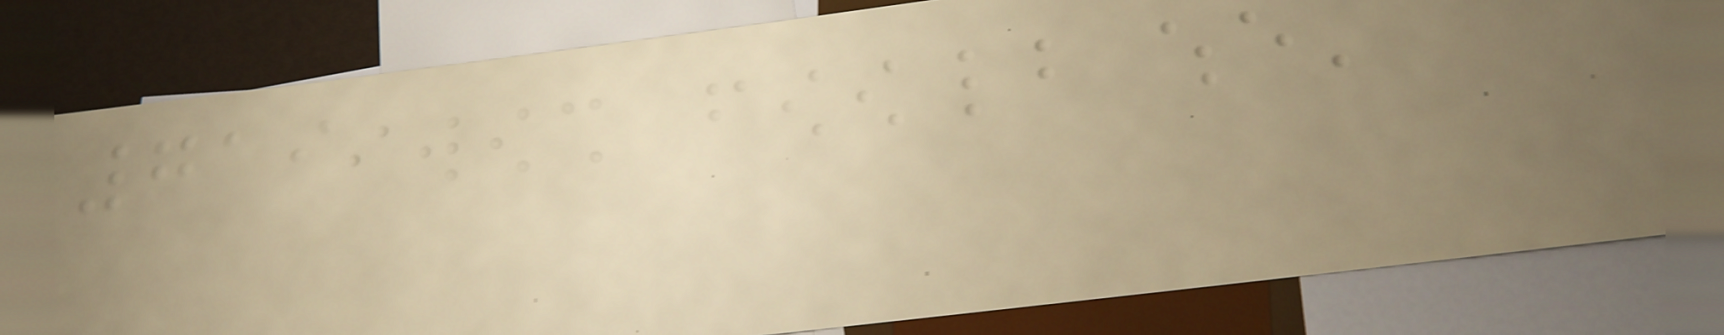719
